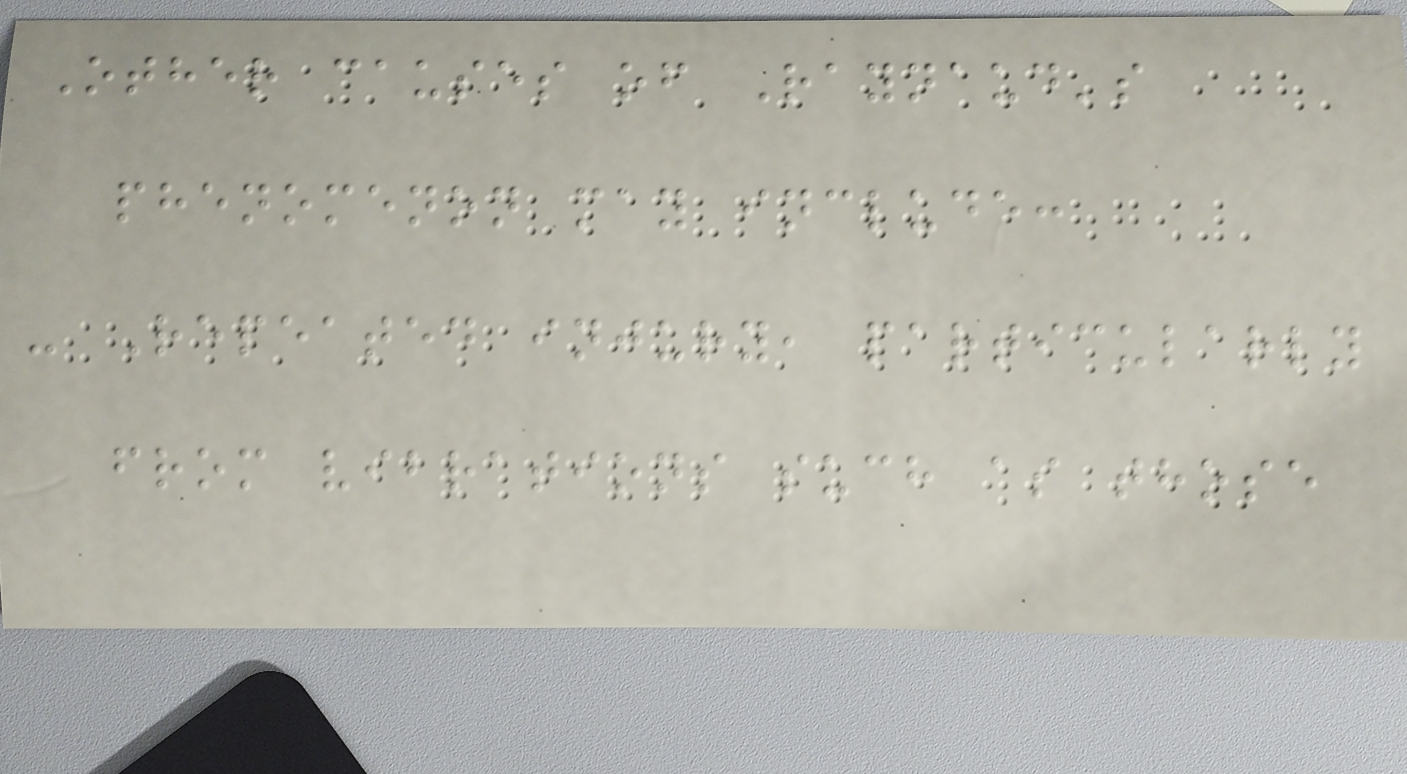Other causes of Raynaud's
phenomenon may include:
- Repeated injury, particularly
from vibrations such as those
